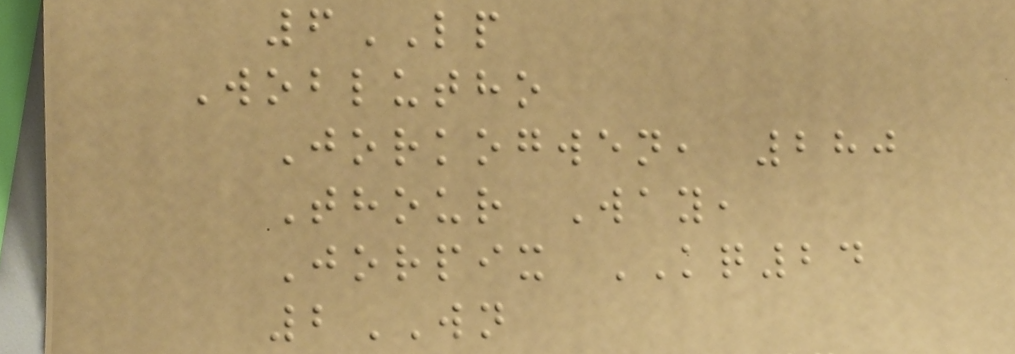6LP
Woblutho
Jorkogwen, 280
Thour Way,
Jorpix KQ24
2WN
